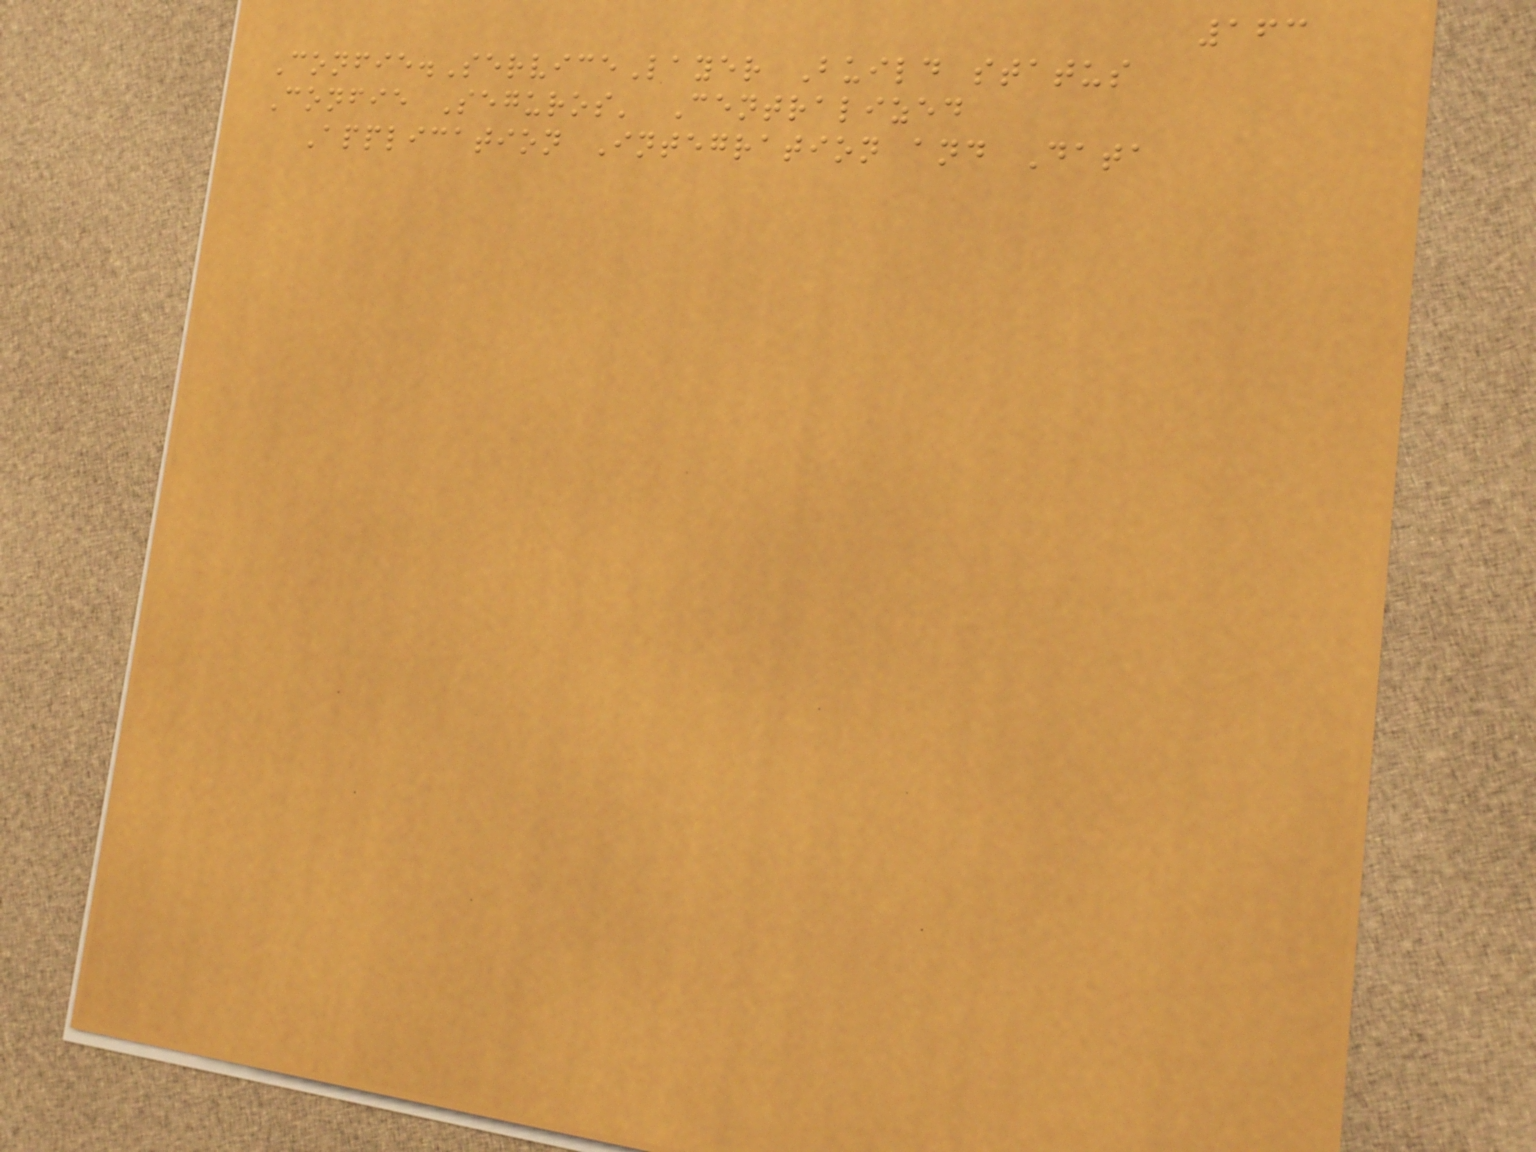163
Confie.ServiceLayer Build status
Confie Seguros' Centralized
Application Integration and Data
